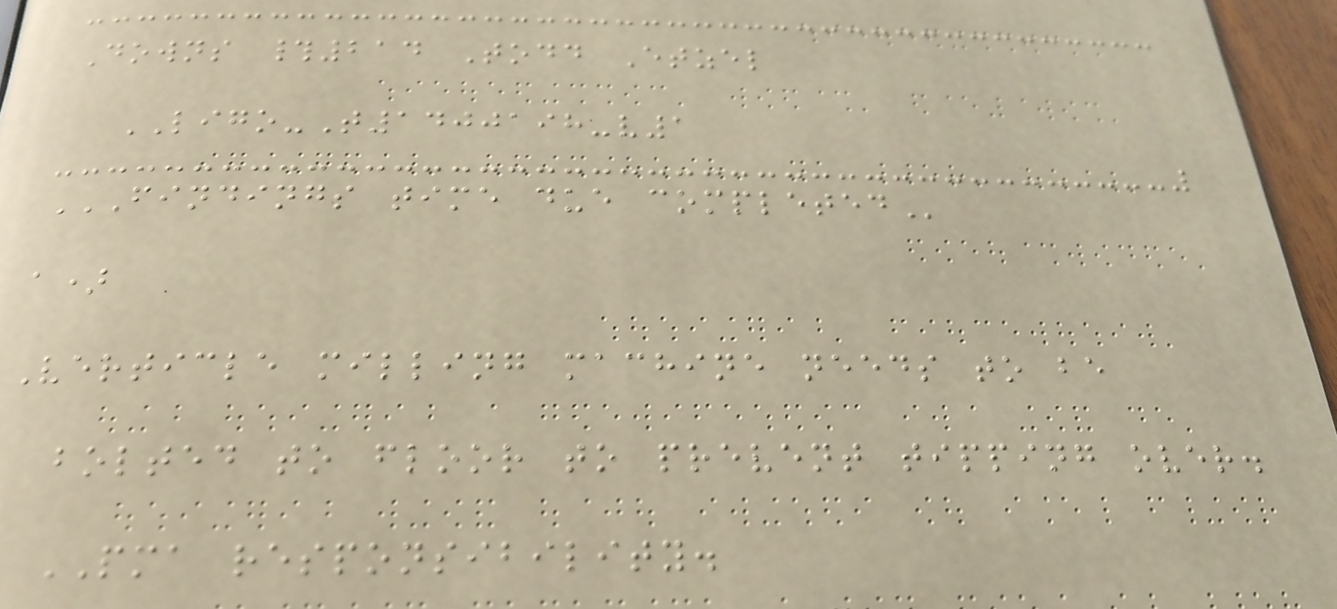Downs #214 Todd Etzel
LIGO-T1400198-v1
FINDINGS TIME DUE COMPLETED
a)
Verticle milling machine needs to be
bolted to floor to prevent tipping over.
PMA responsibility.
